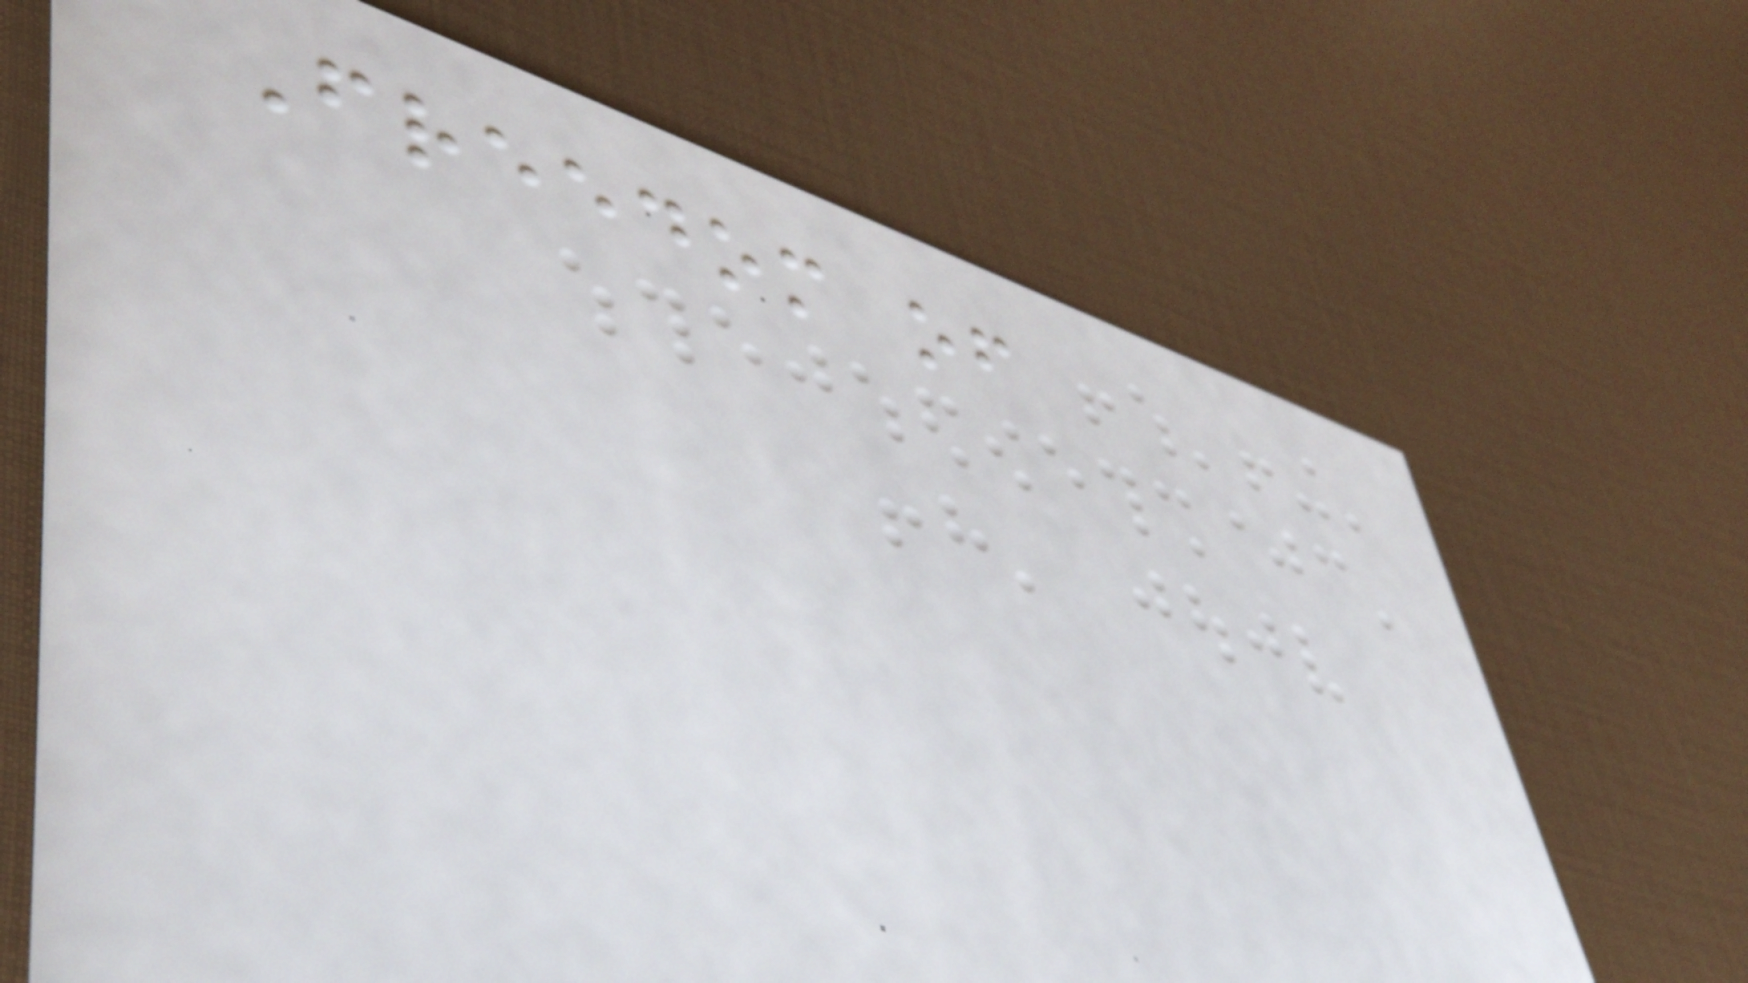Freedom of
